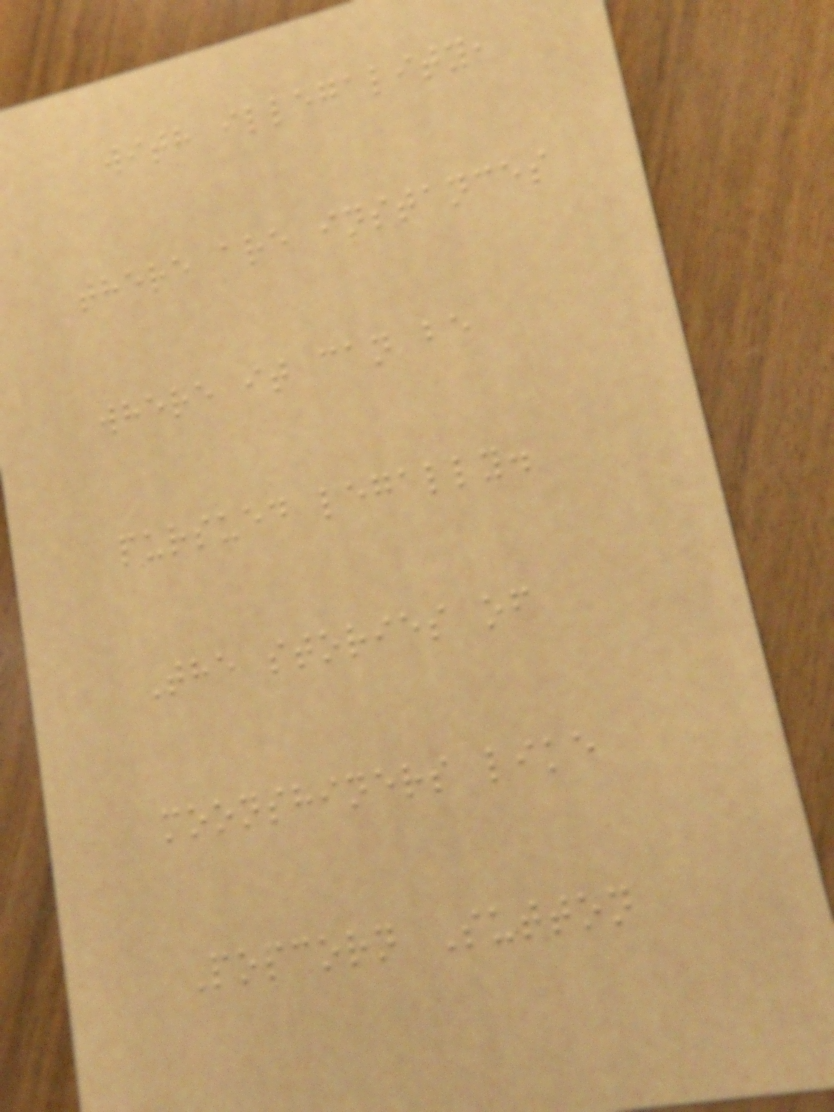with illegality,
there are instances
where it can be
pursued legally.
The stories of
moonshiners like
Popcorn Sutton
